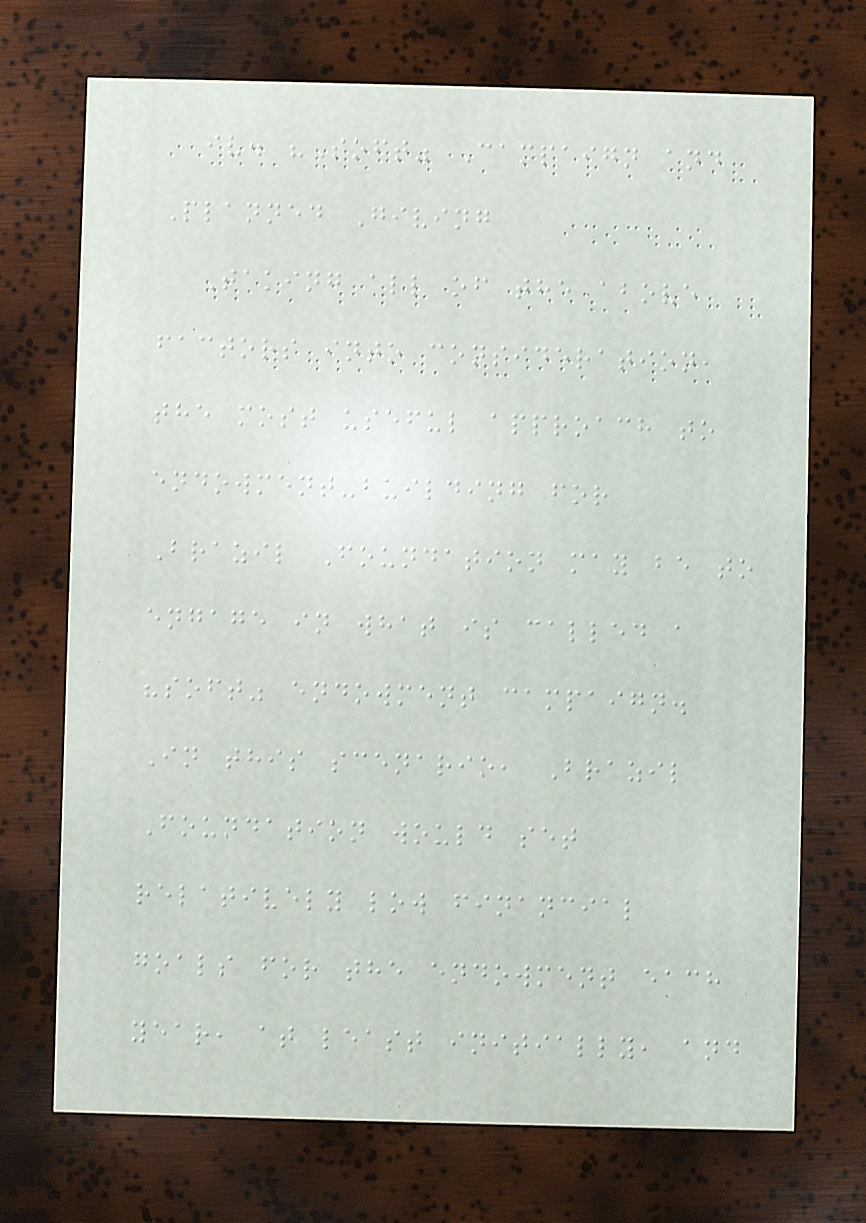iv. "Soft" Campaign and
Planned Giving
Taking all of the above
factors into consideration,
the most useful approach to
endowment-building for
Brazil Foundation may be to
engage in what is called a
"soft" endowment campaign.
In this scenario, Brazil
Foundation would set
relatively low financial
goals for the endowment each
year, at least initially, and
